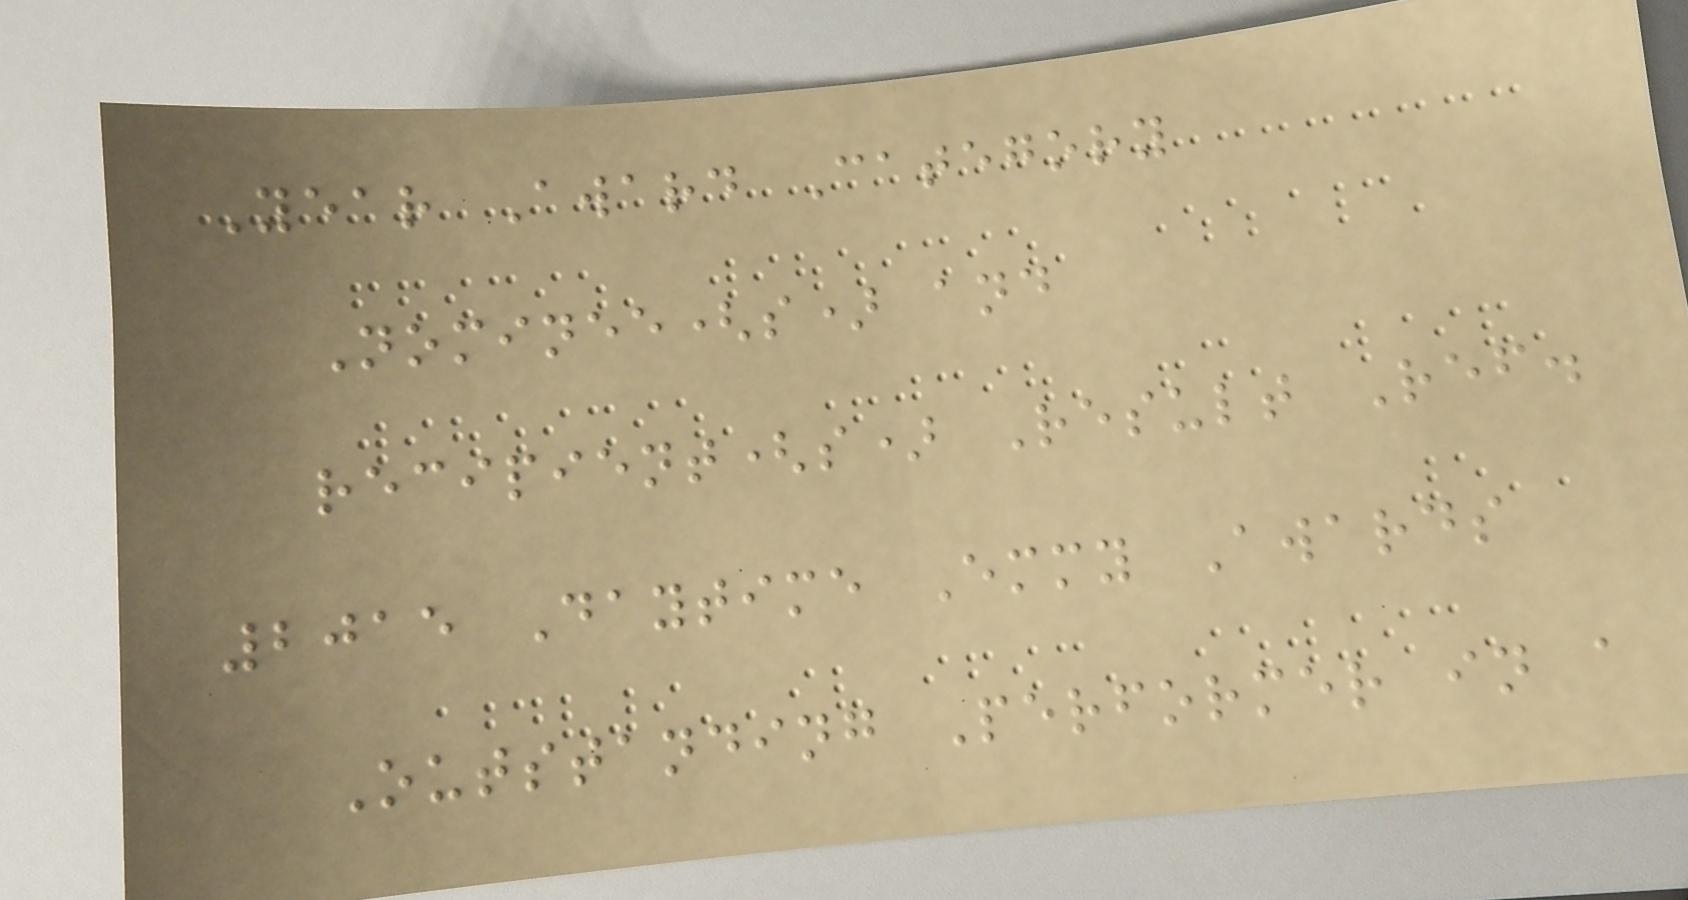Year Award Category
Nominee(s) and
recipient(s) Result Ref.
2015 Daytime Emmy Awards
Outstanding Performer in a
